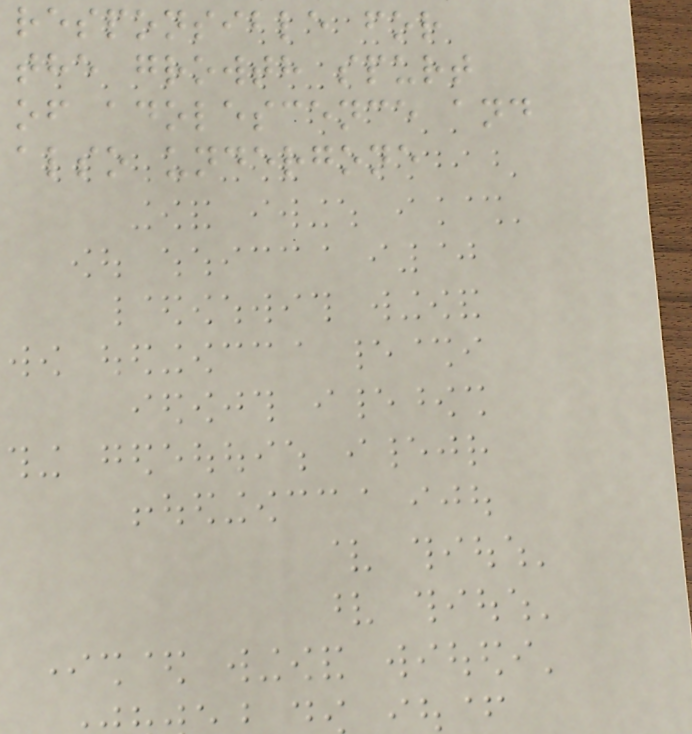responsible for
the growth spurt
of adolescence and
also undergone
